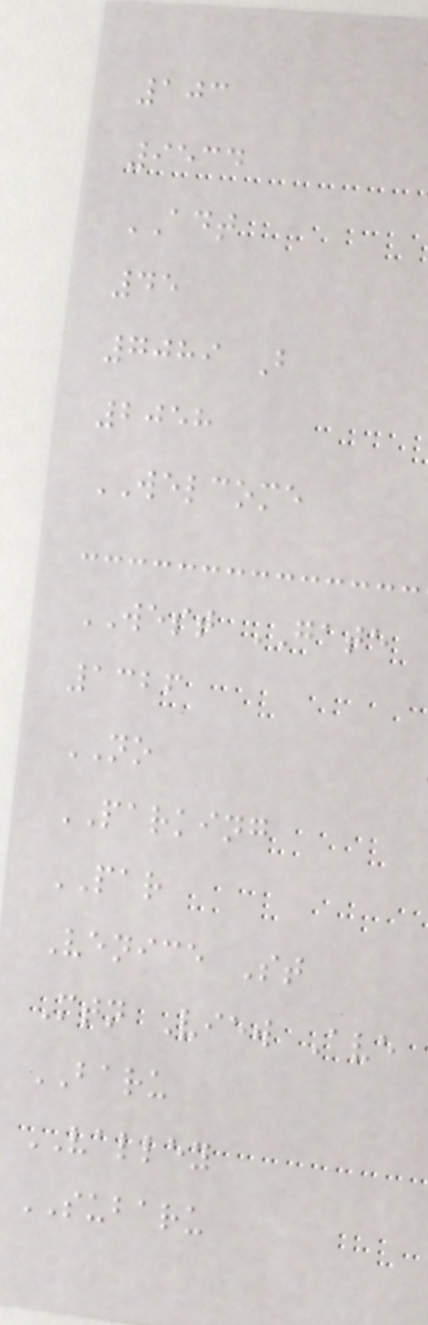103
9534
ADT
45
7089 B
2058
WELCOME
WEST GATE
1326
NO
PARKING
PAR
Venice St
Mtn View Ave
BARU
VALLEY
SUBARU
